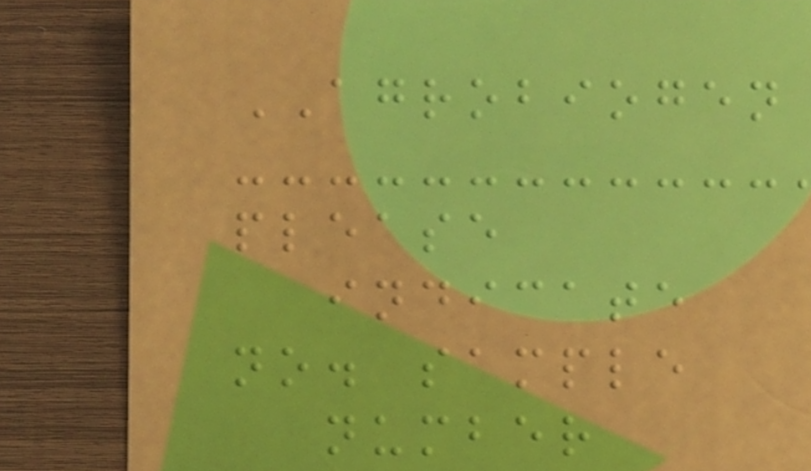AGROBIOGEN
please
indicate
no. sample
number
